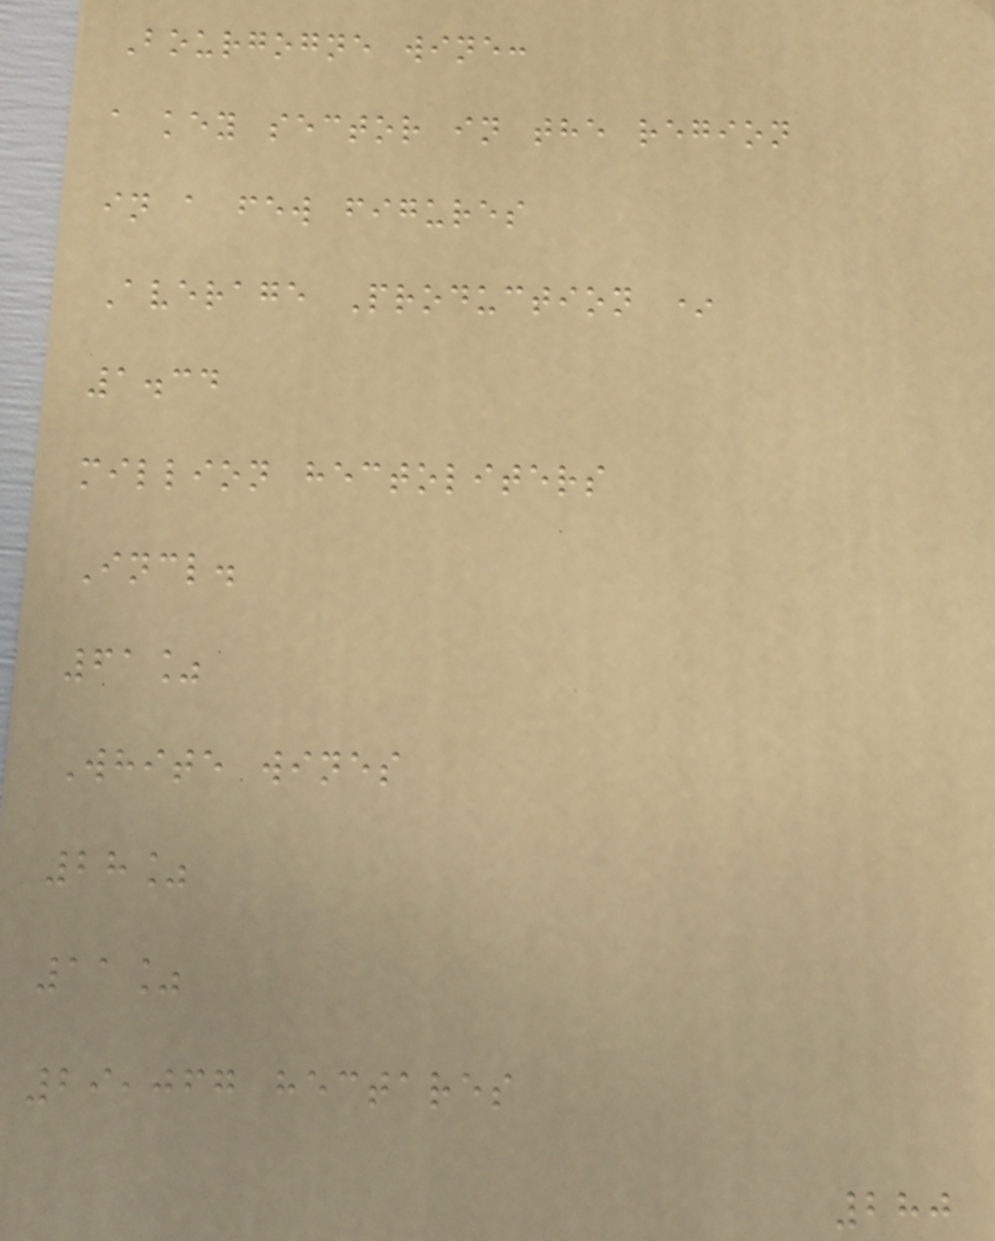Bourgogne wine:
a key sector in the region
in a few figures
Average Production *
1.34
million hectoliters
Incl.
61%
White wines
28%
11%
29,067 hectares
280
